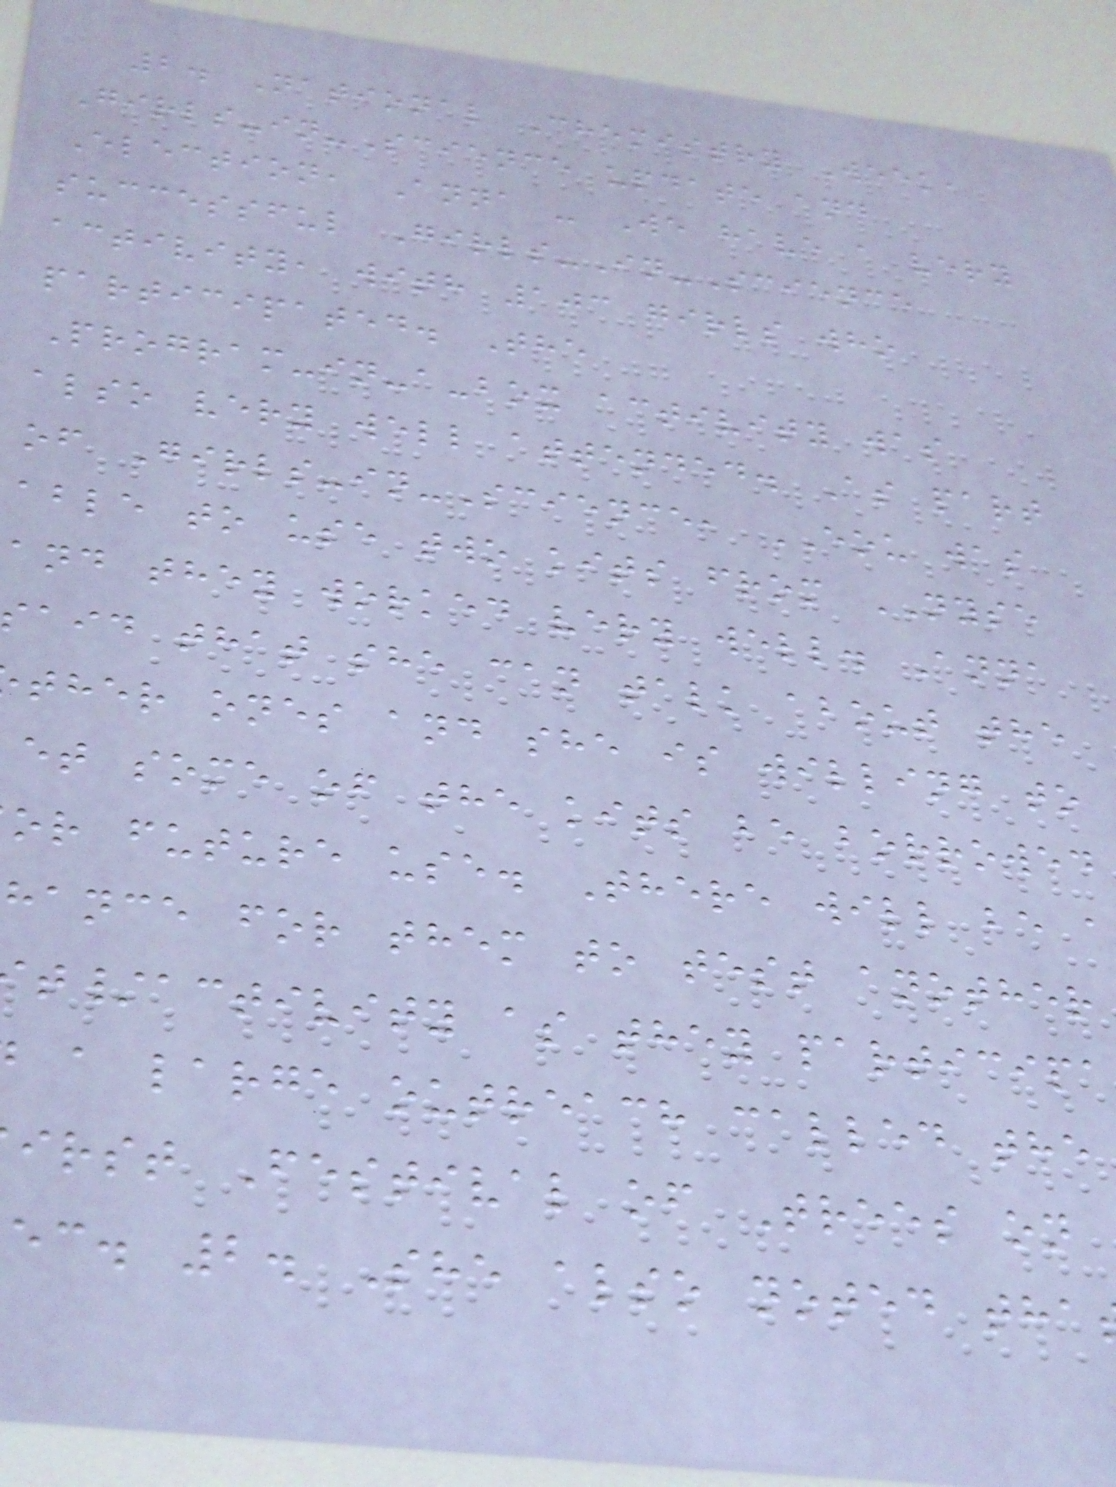2. National Chemistry Week,
Girls-in-Science update and
Election, Anna - We have a very
successful Girls-In-Science
activity, with 103 girls who
participated. The
Program-in-a-box activity was
also very well attended. As part
of Girls-in-Science, EOU was
able to use two kits from NYSE
and they worked very well. Anna
aid that she can talk about the
ther ones and she is willing to
et some of the kits be borrowed
or future use. There will be a
hance for them to test another
t/activity as they participa
a large outreach called the
irst Festival of Trees on
ec. 2. She also noted tha
